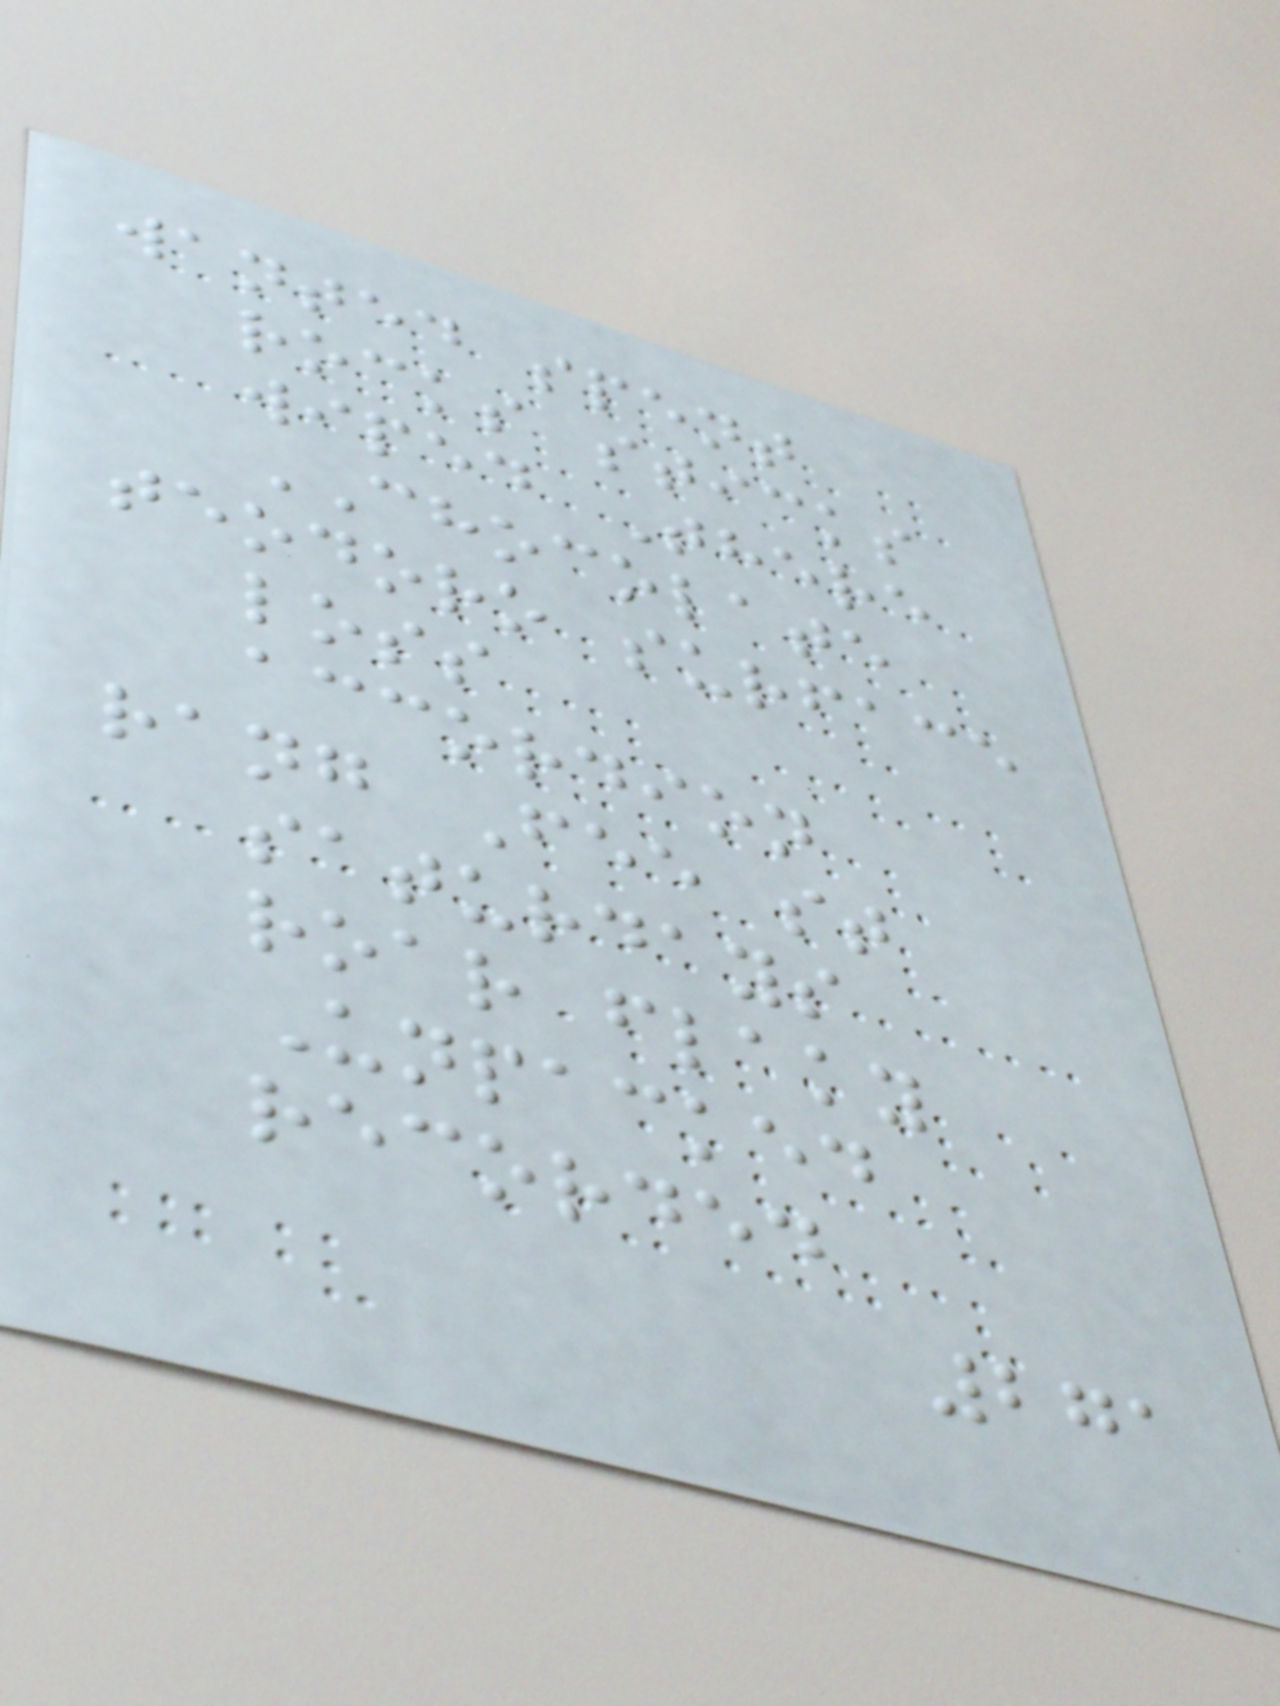wanted spent
rocks sticks
wiped There
CHOCOLATE
teodoro surface
loss
accordion
rang Fee st
saturdays
roar flaky
Unpacked
recorded
271
